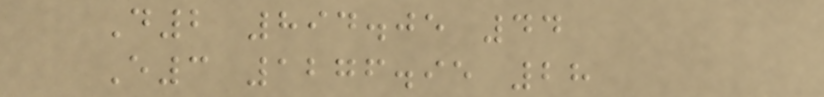D2 894.05 44
E3 1276.95 28
